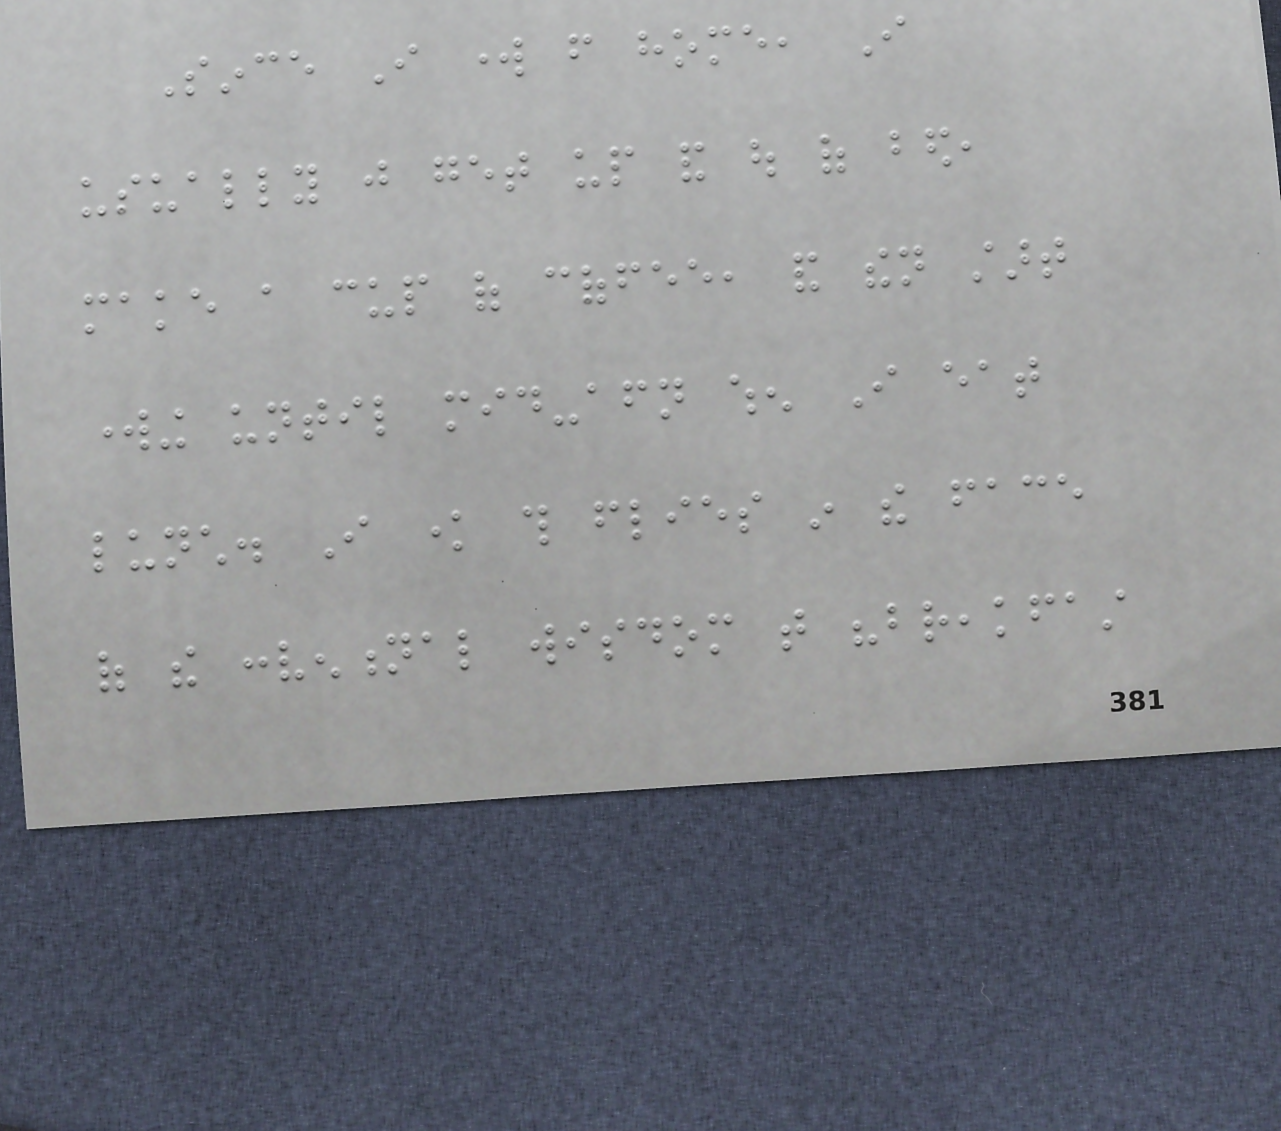Since I work from home, I
usually just get up and out of bed,
make a cup of coffee, and then start
working until mid-afternoon when I eat
lunch. I know this flies in the face
of the conventional wisdom that "breakfast
